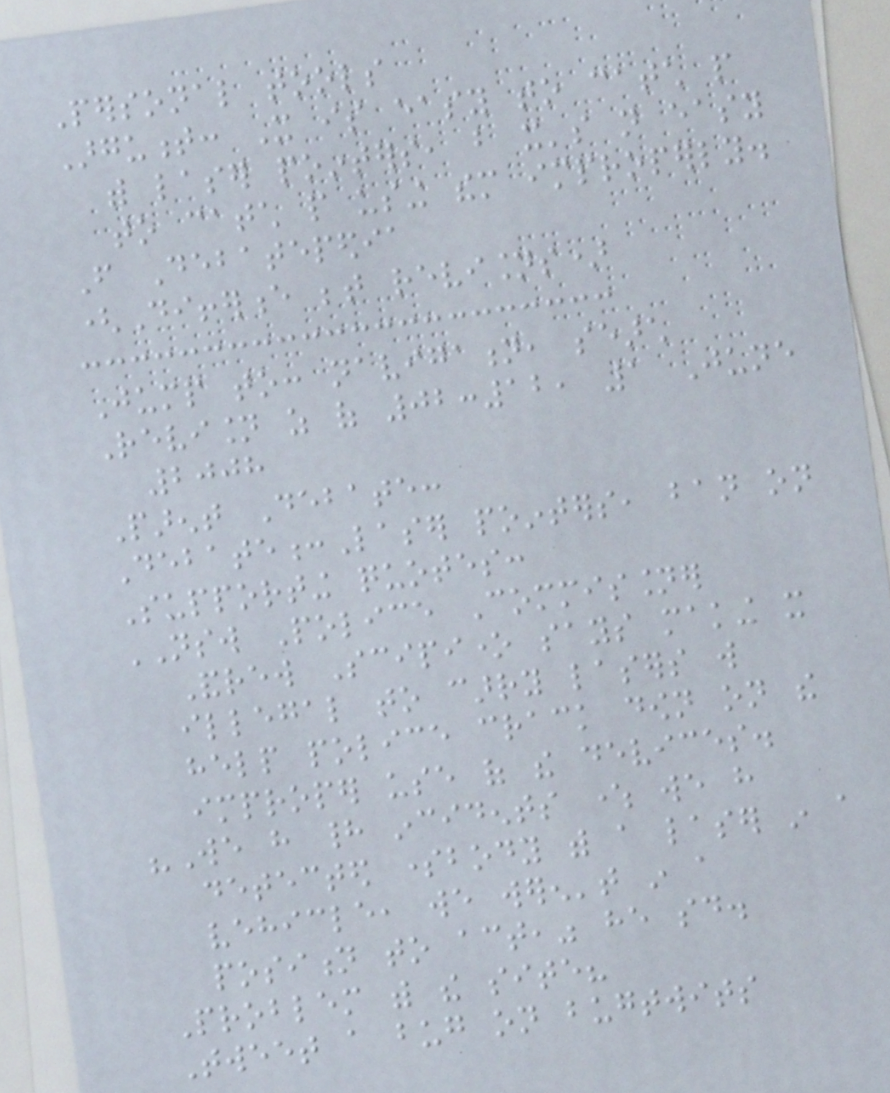Personal tools
Argument: It is easy to catch people
with laser pointers, but it's not easy
to catch people using them improperly.
From Debatepedia
(Difference between revisions)
Jump to: navigation, search
Revision as of 02:12, 1 June
2008
Parent Debate:
Debate:Laser pointers, ban on
Supporting quotes:
NSW Police Commissioner
Andrew Scipione says making it
illegal to carry lasers will
help police crack down on the
improper use of the devices.
"We have had incidents where we have
detected somebody with a laser in a
vehicle, we weren't in a
position to act," he said.
Problem with the site?
Tweet a bug on bugtwits
